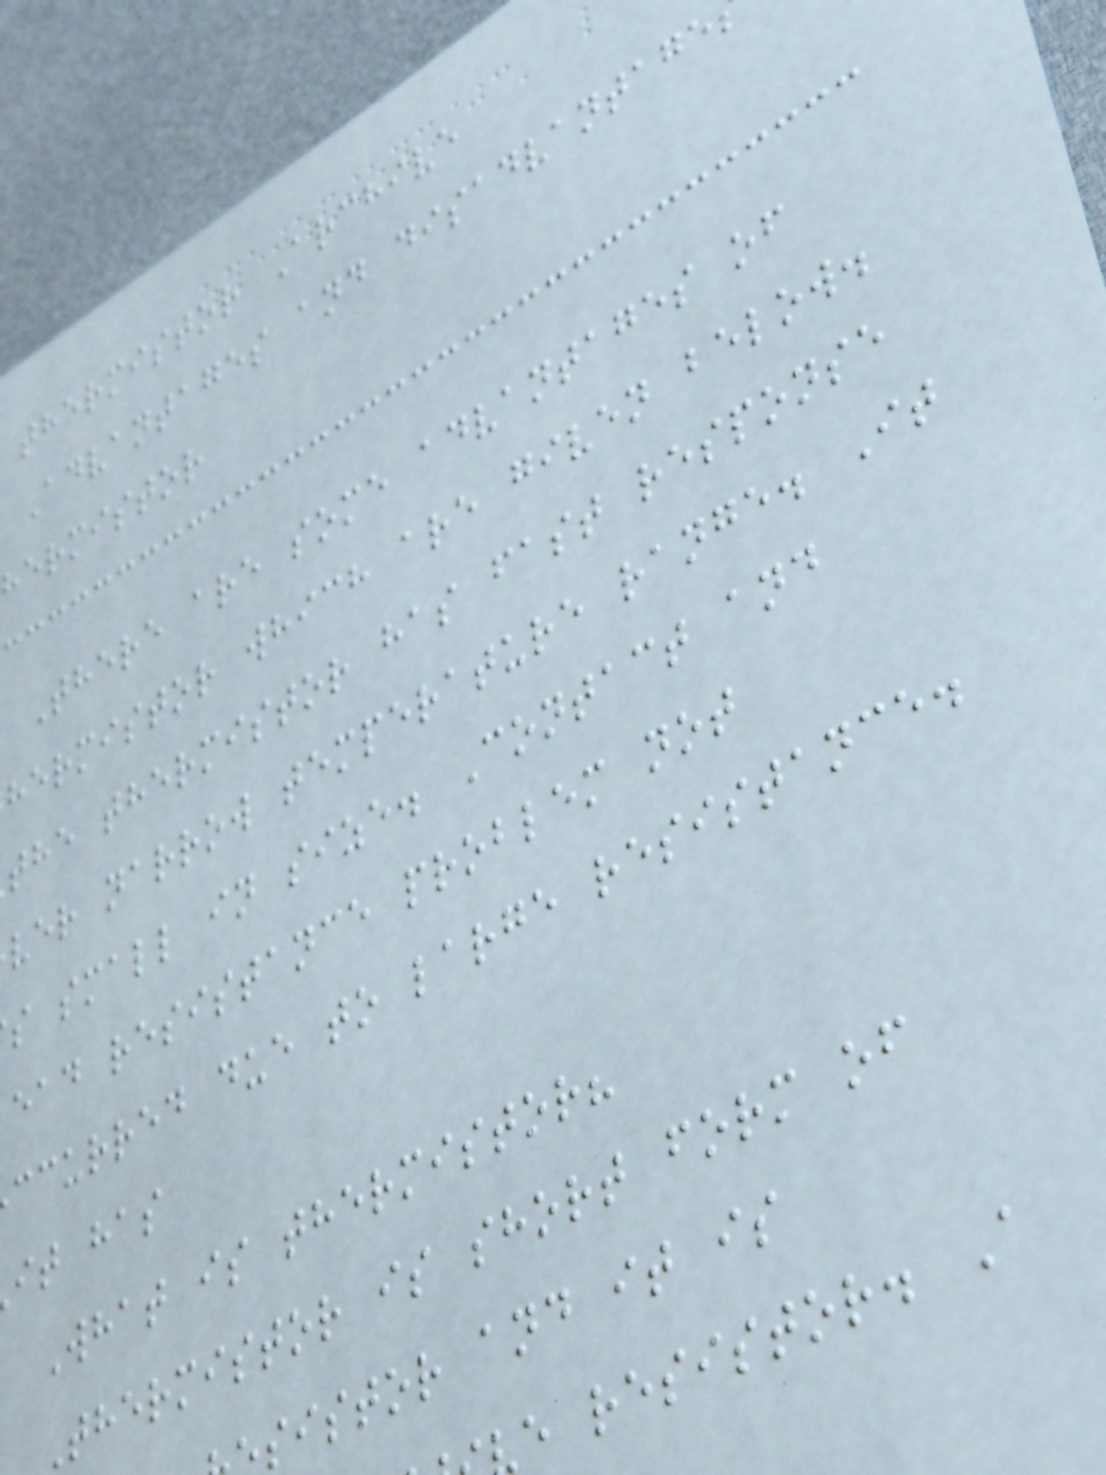thermistor Archive
Advantages and disadvantage
hermistor
There are some advantages of
hermistor which are given below.
the thermistor has fast response
ver narrow temperature range. It
s small in size. Contact and
ead resistance problem not
ccurred due to large resistance.
it has
What is thermistor?
Thermistor is short form of
sistor and it is
e resistor. A
